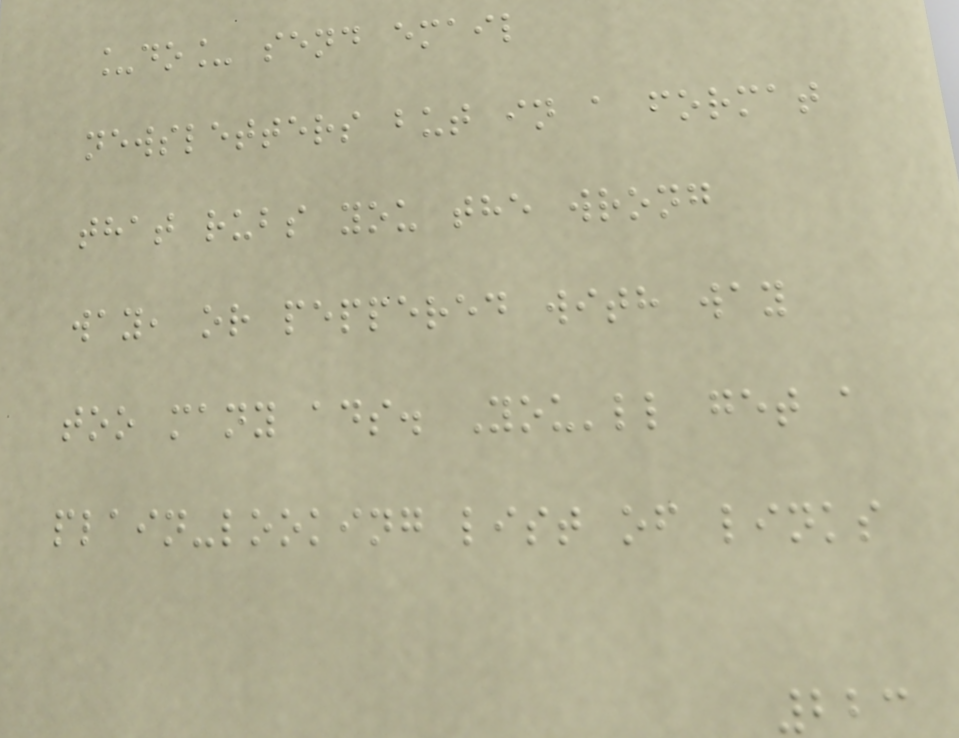_do_ send email
newsletters but in a format
that rubs you the wrong
way, or peppered with way
too many ads. You'll get a
plain-looking list of links
223
